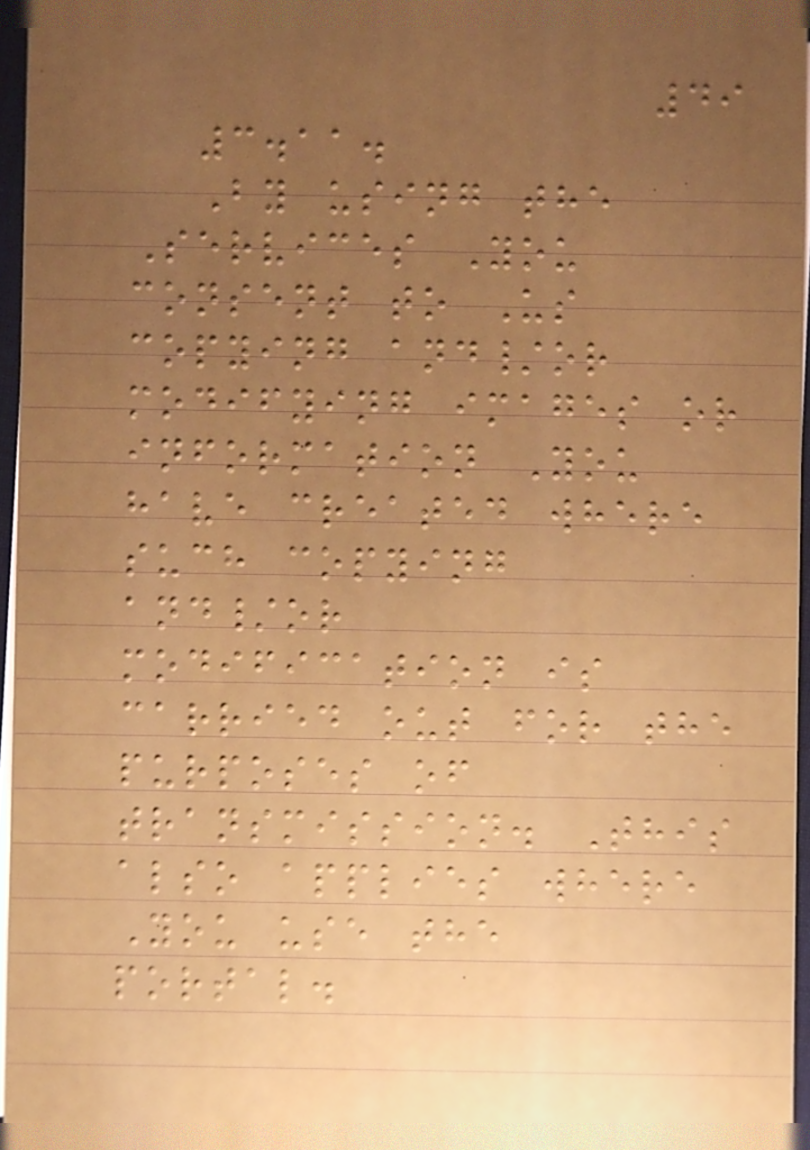49
3.11.
By using the
Services You
consent to Us
copying and/or
modifying images or
information You
have created where
such copying
and/or
modification is
carried out for the
purposes of
transmission. This
also applies where
You use the
portal.
